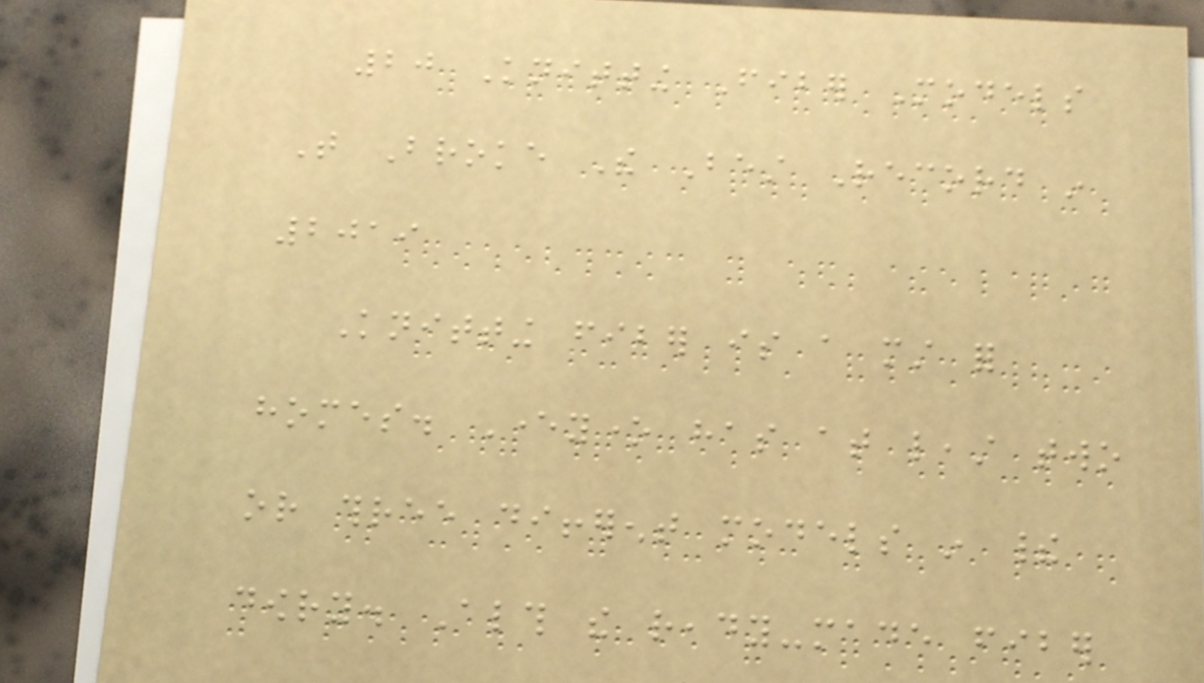20 Knitting Fiber Models
That Broke The Best Record in
2019
Knitting fiber is a must for
homes. Everyone has at least two
or three different models in their
dowry. Although the ready-made fiber
